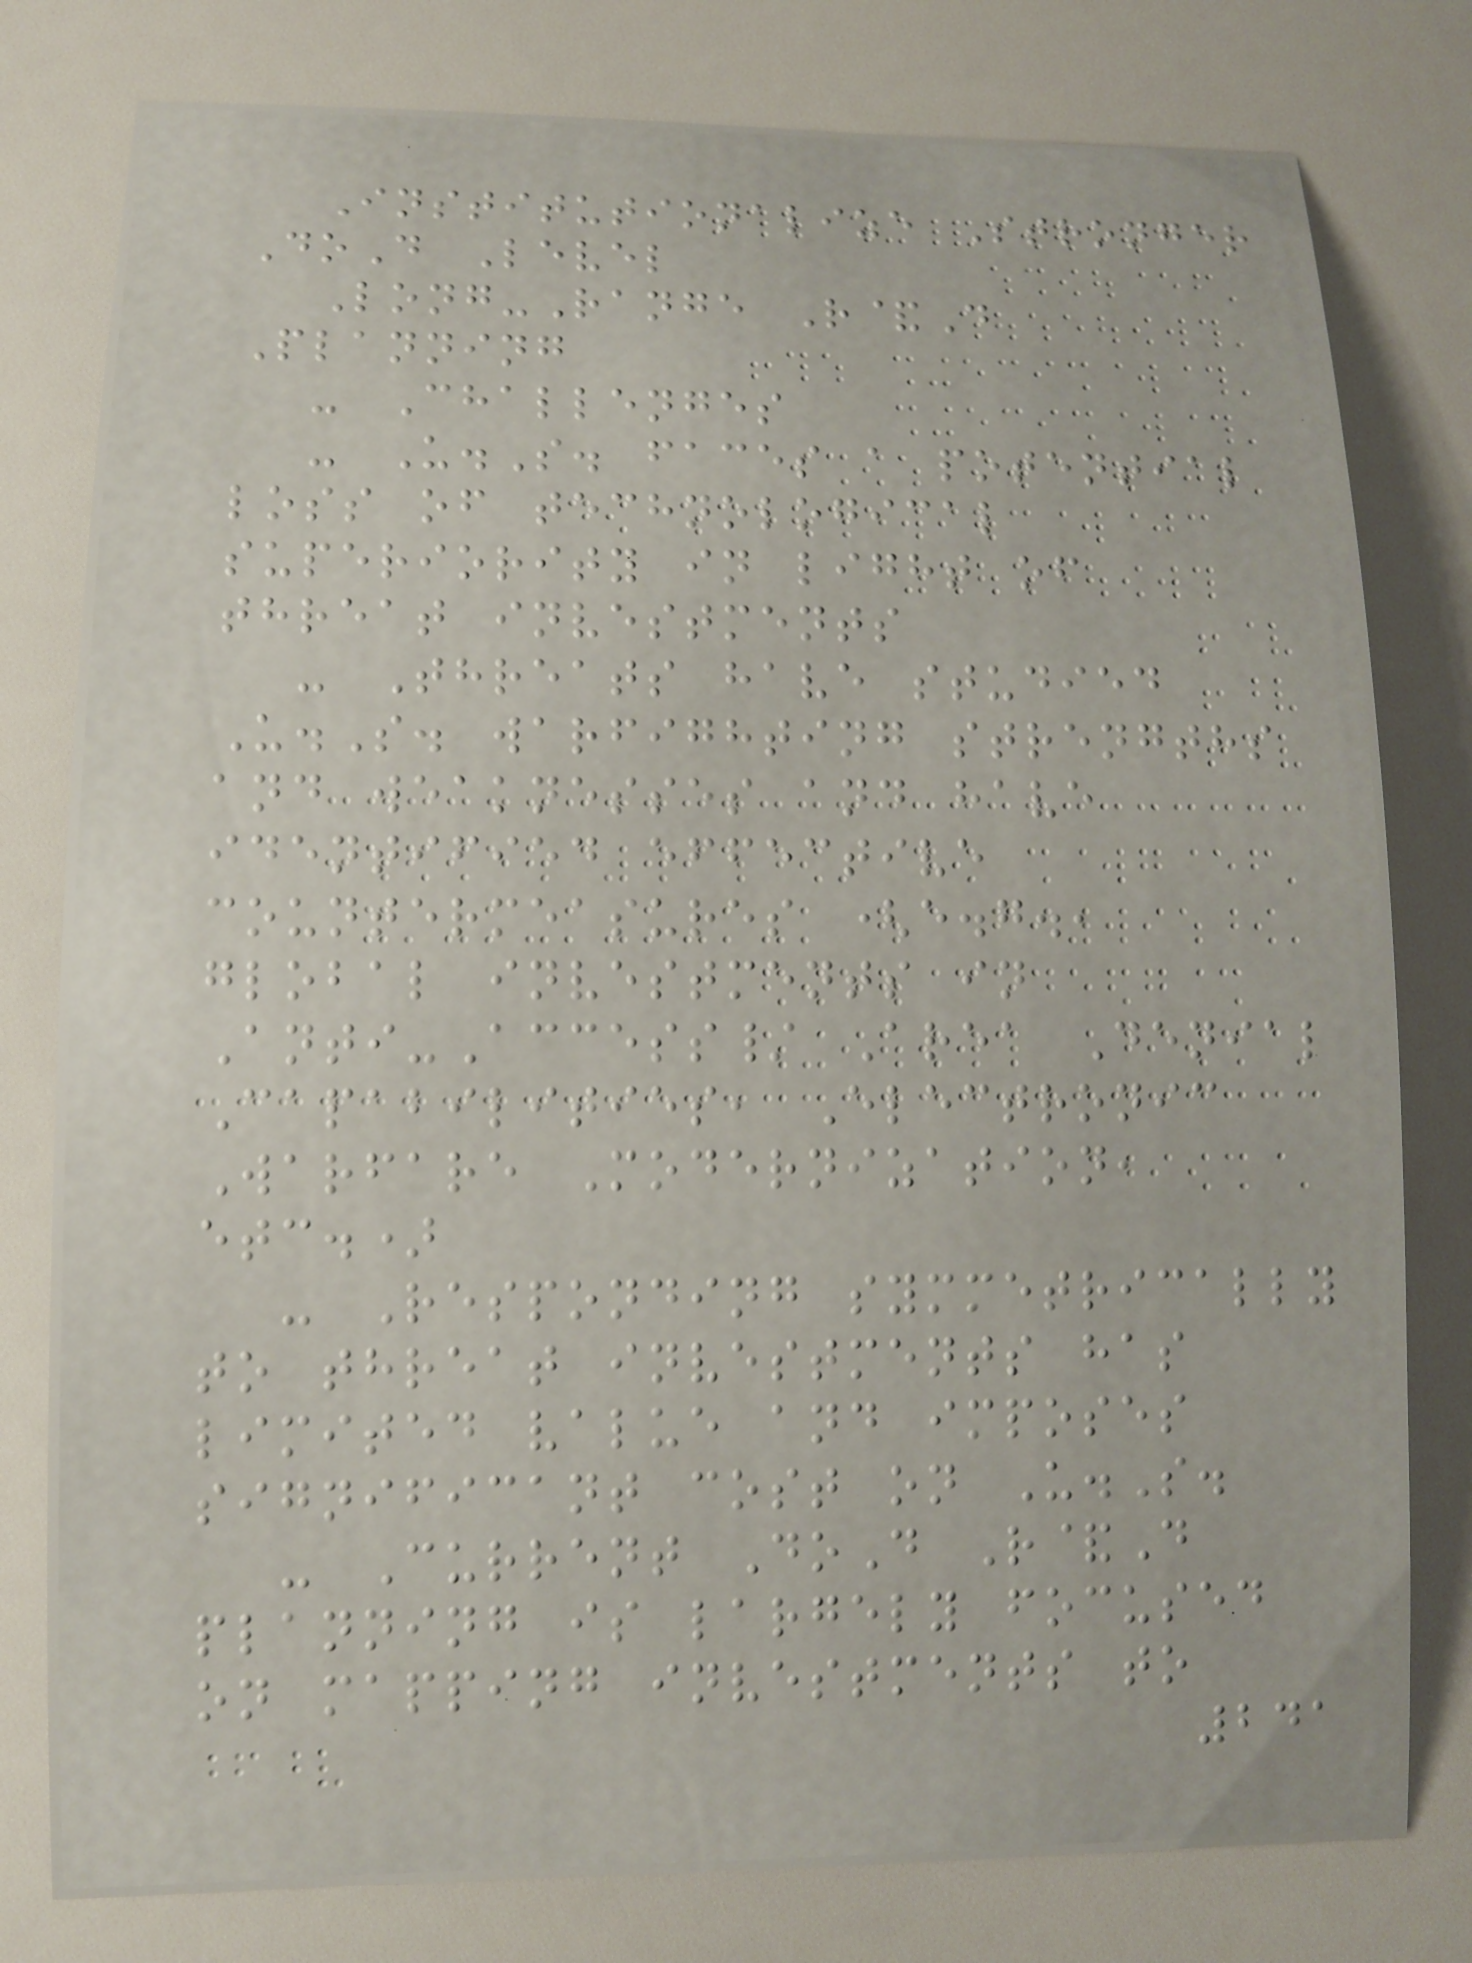Institutionalize Stronger
DoD Level
Long-Range R&D
Planning
- Challenges
- U.S. faces a potential
loss of technological
superiority in light of
threat investments
- Threats have studied
U.S. warfighting strengths
and weaknesses and have
identified effective
countermeasures (e.g.,
global investments in
Anti-Access/ Area Denial
Capabilities, Electronic
Warfare Modernization,
etc.)
- Responding symmetrically
to threat investments has
limited value and imposes
significant cost on U.S.
- Current DoD R&D
planning is largely focused
on mapping investments to
241
